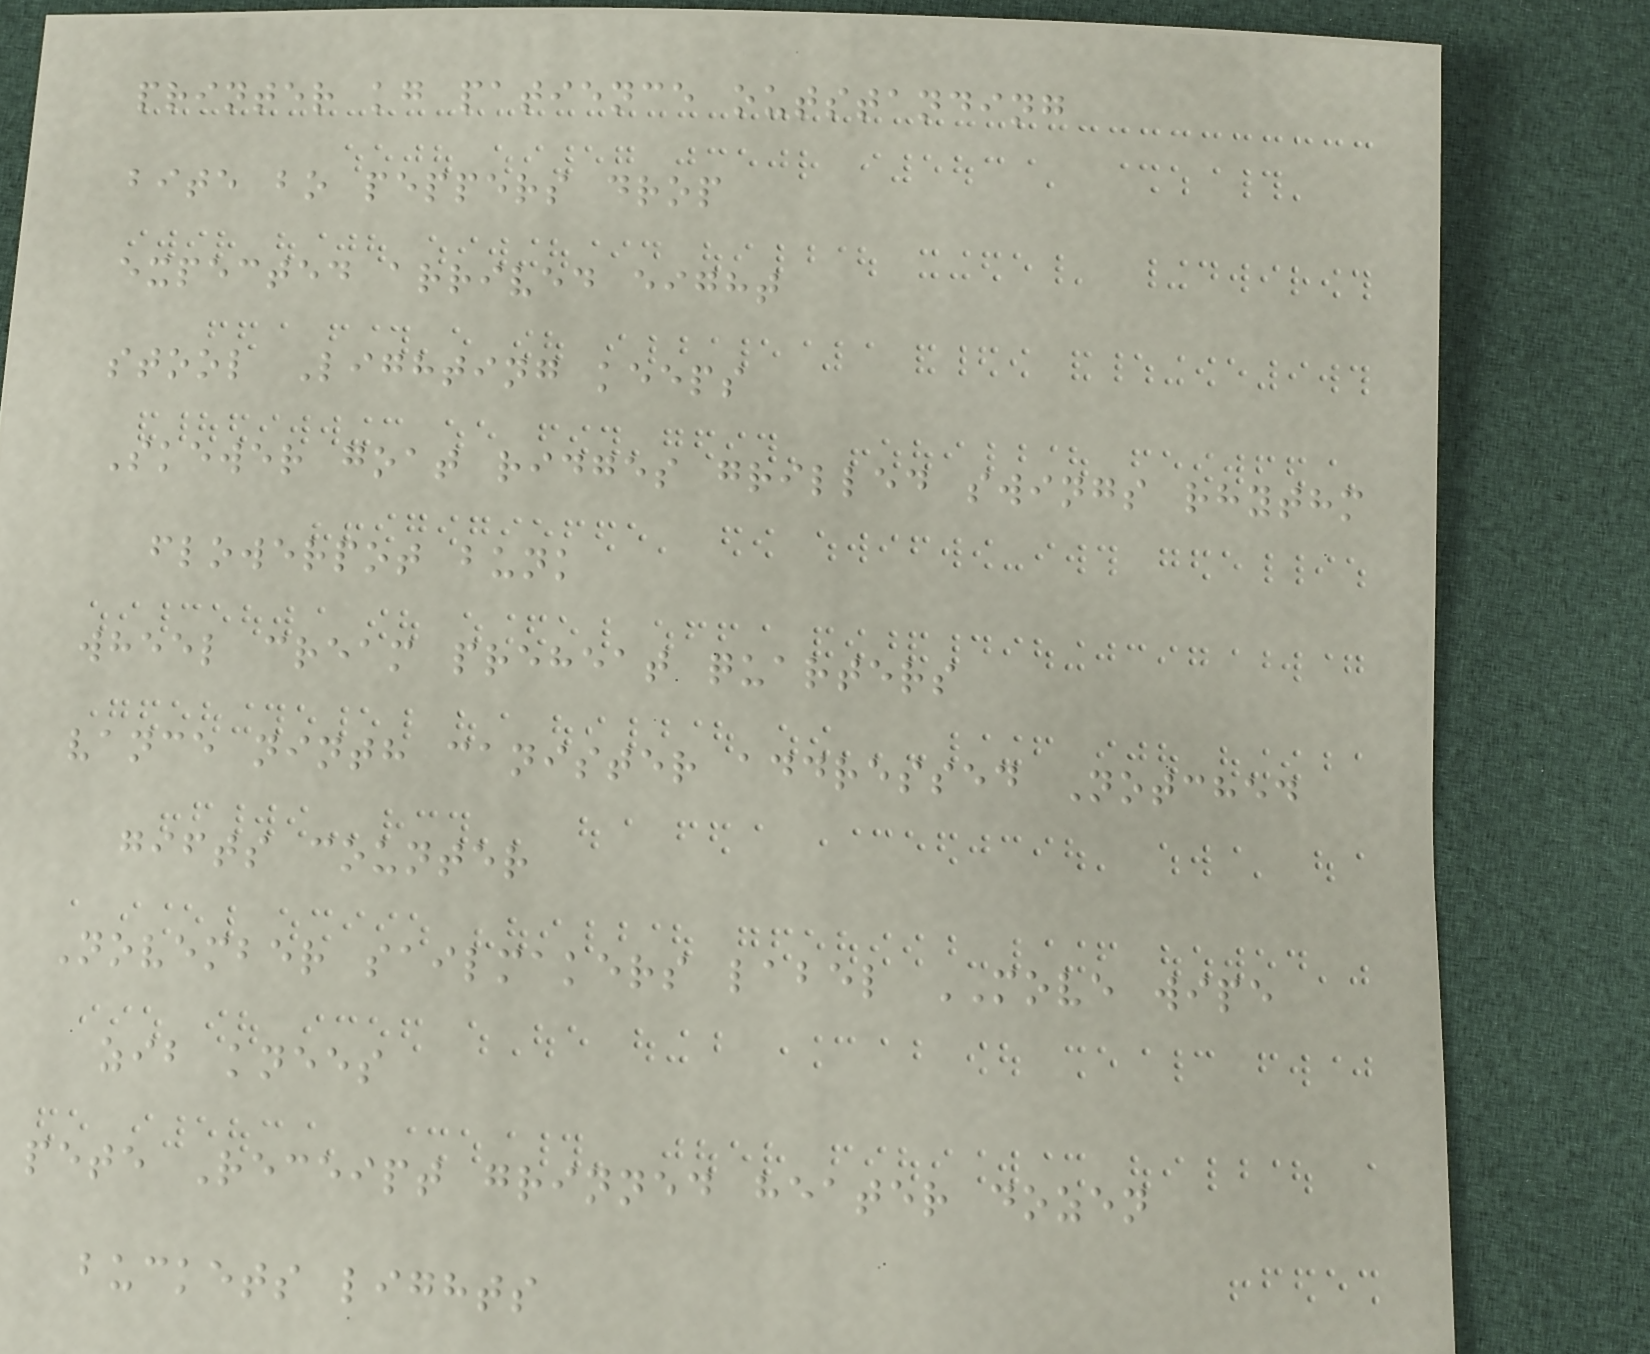printer kg patience outstanding
bite bo peppers drop
expected arrived eight
stool Lighting keeps
Skewer goat ridges grilled swings rhythm
flowerpot bunk
wheel cream preheat quarters
vance ninth canister addressed Notched
gifts counter
November sailmakers label MOVE wipe
zib knees
pete Receipt grinned heater dozen
buckets lights
